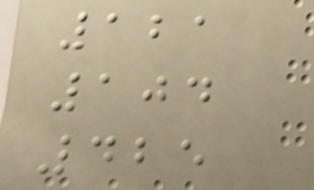121
104
425
